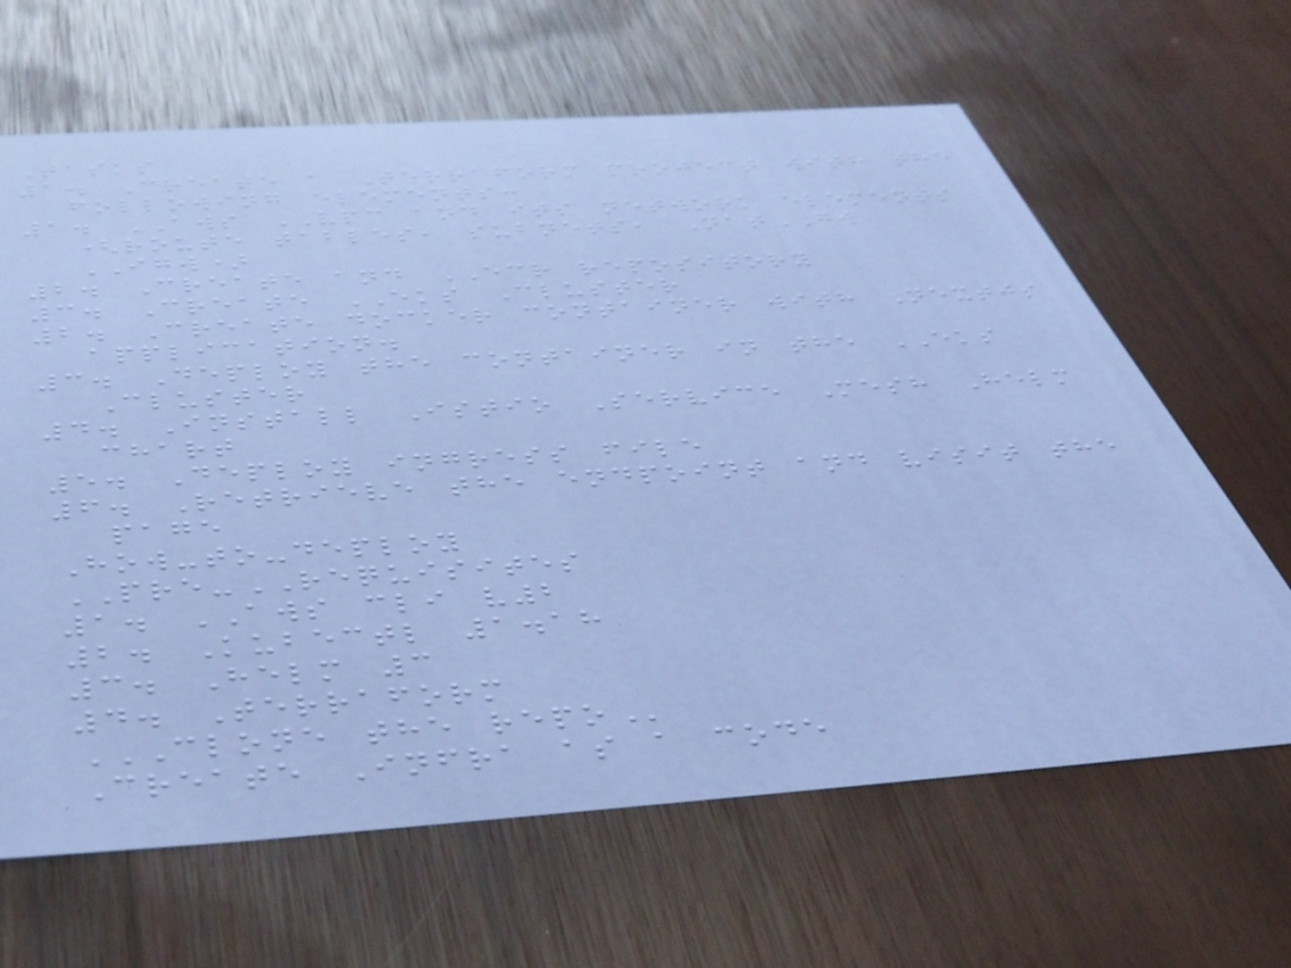Tasks
1. Create a Terraform project with the
following elements:
1. AWS VPC and its network elements
(route tables, subnets, NatGW
IGW)
2. Create and ECR repository
3. Create EKS Cluster
2. Create docker container with Nextjs
application.
3. Deploy the container in the EKS
Cluster
4. Install Istio Service Mesh Helm
chart
5. Deploy ingress file
6. Retrieve the endpoint and visit the
page
How-to-deploy
PRE-REQUISITES
1. AWS cli v2
2. Kubectl 1.18
3. Helm 3
4. Terraform
CLONE THE REPO
Create Infra as a code
